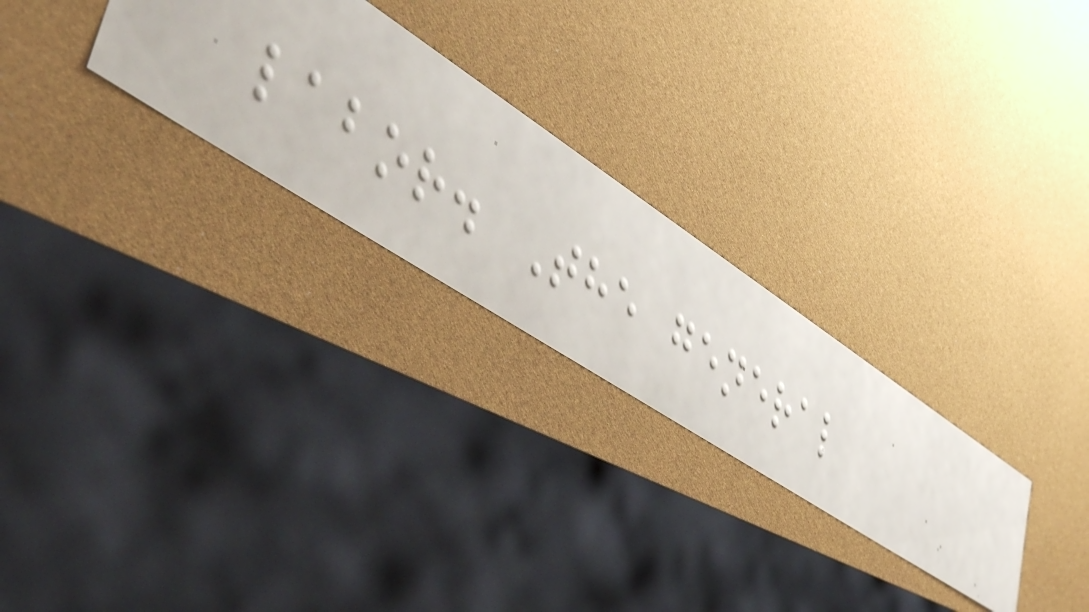labor. The general
